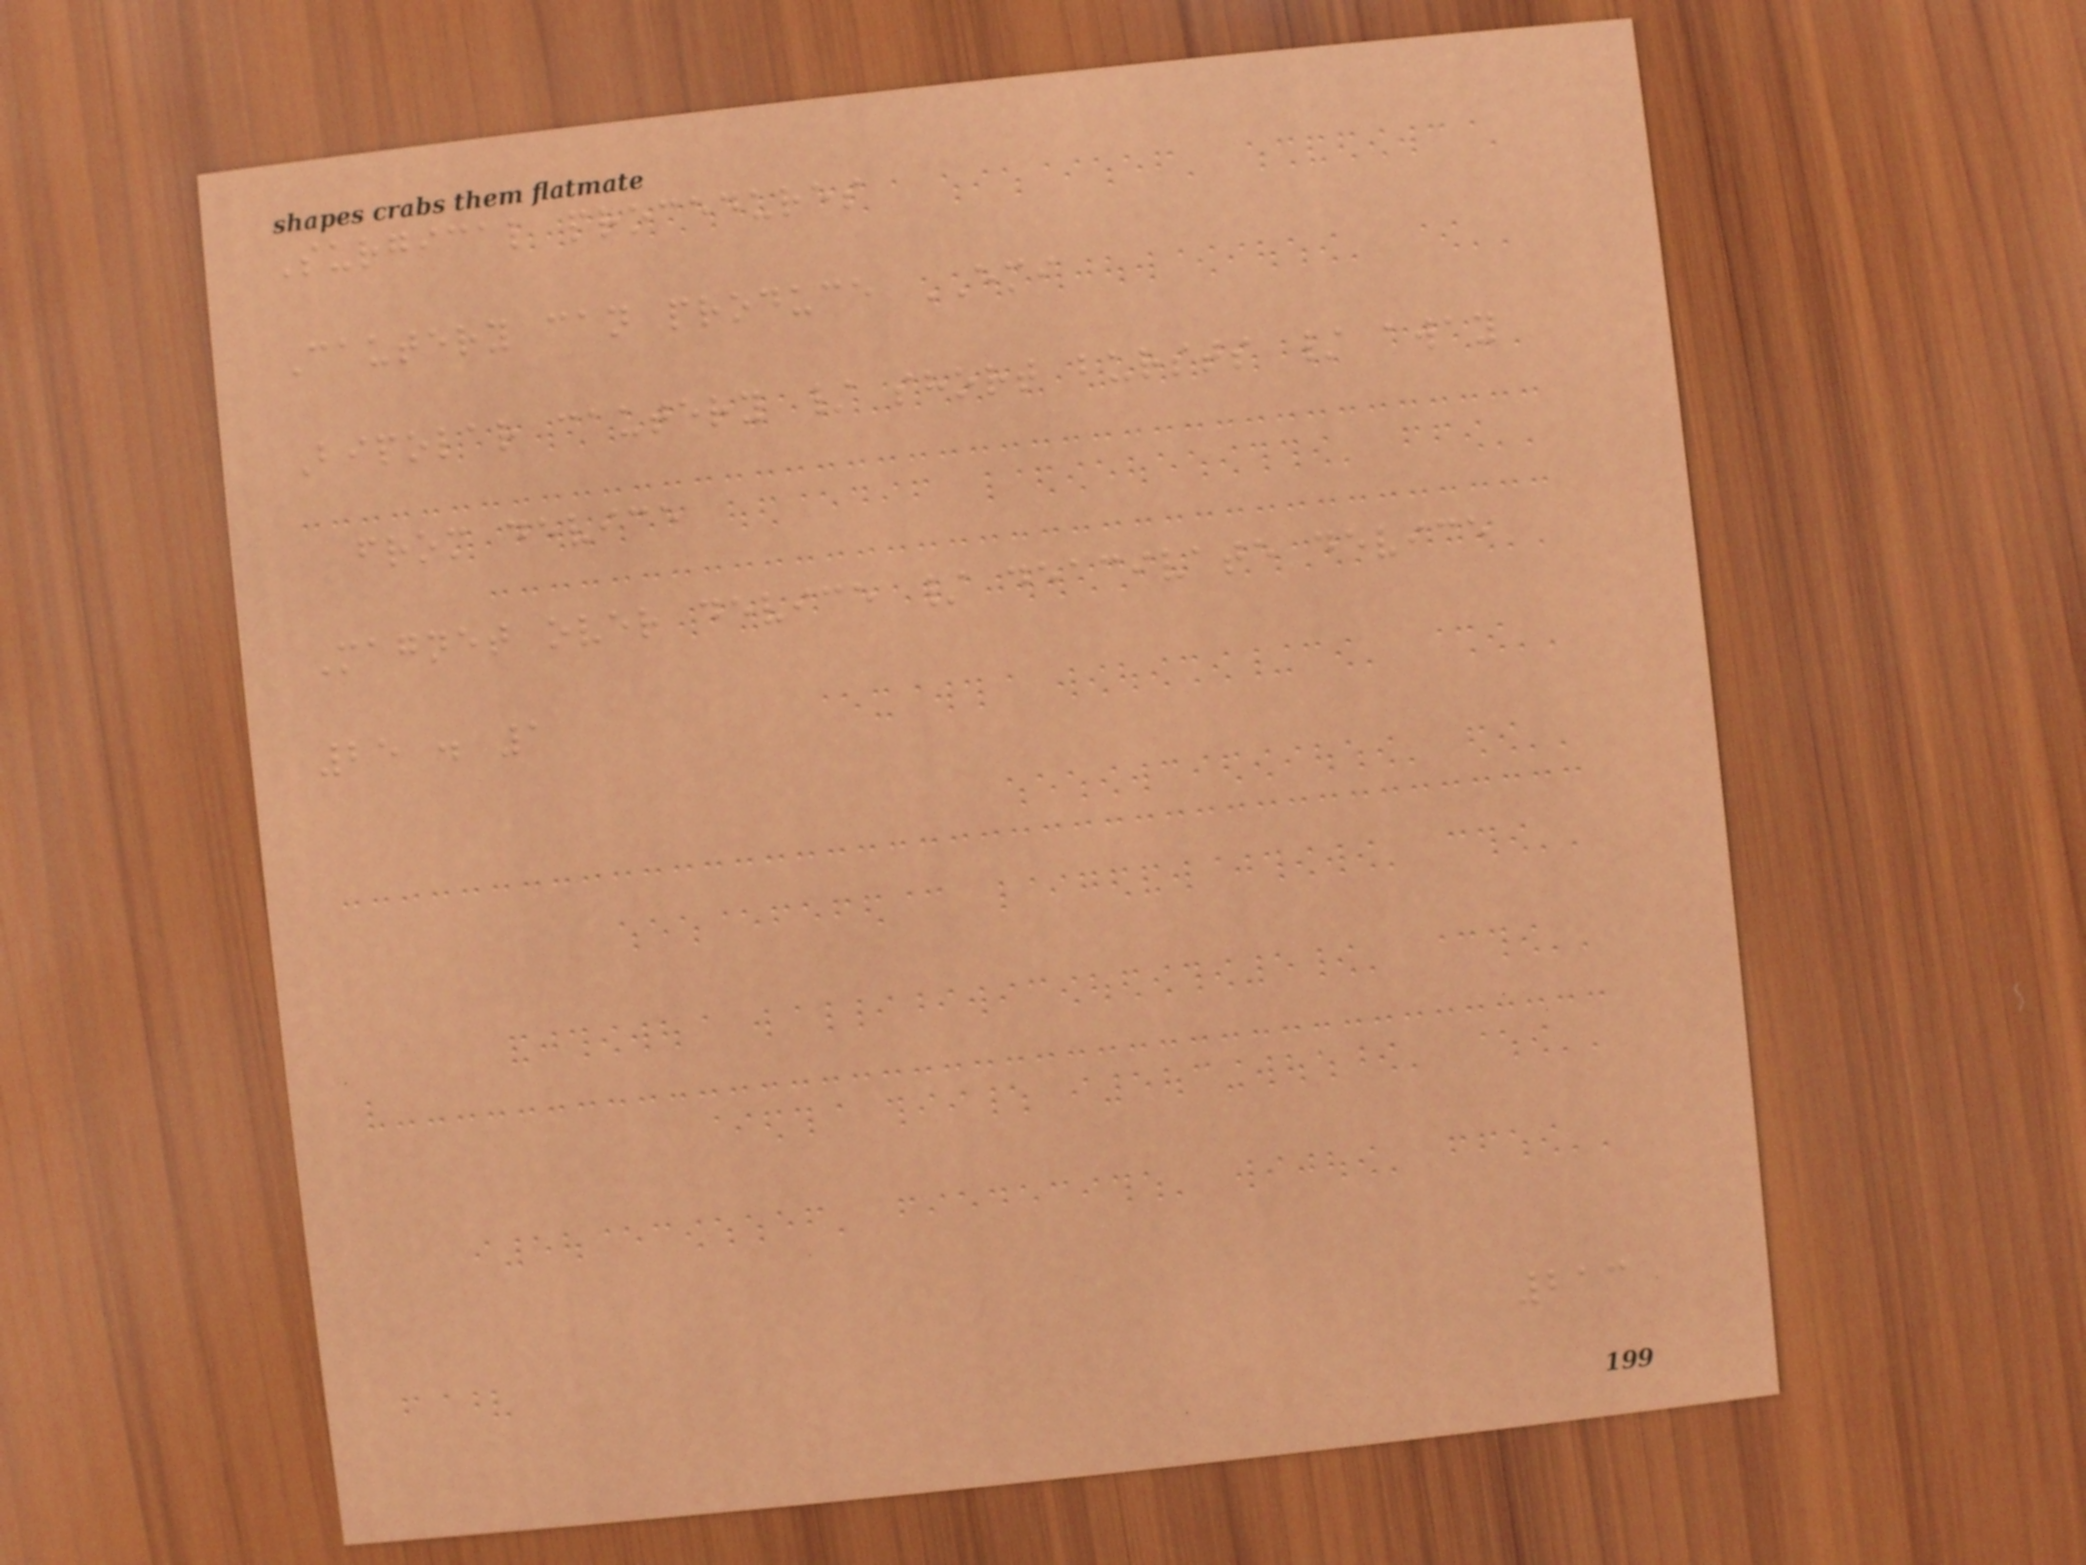Surgical procedures
Cautery can produce EMI
Bipolar cautery / short bursts / away
from device
Magnet over device / deacivate device
25 . 1
213
